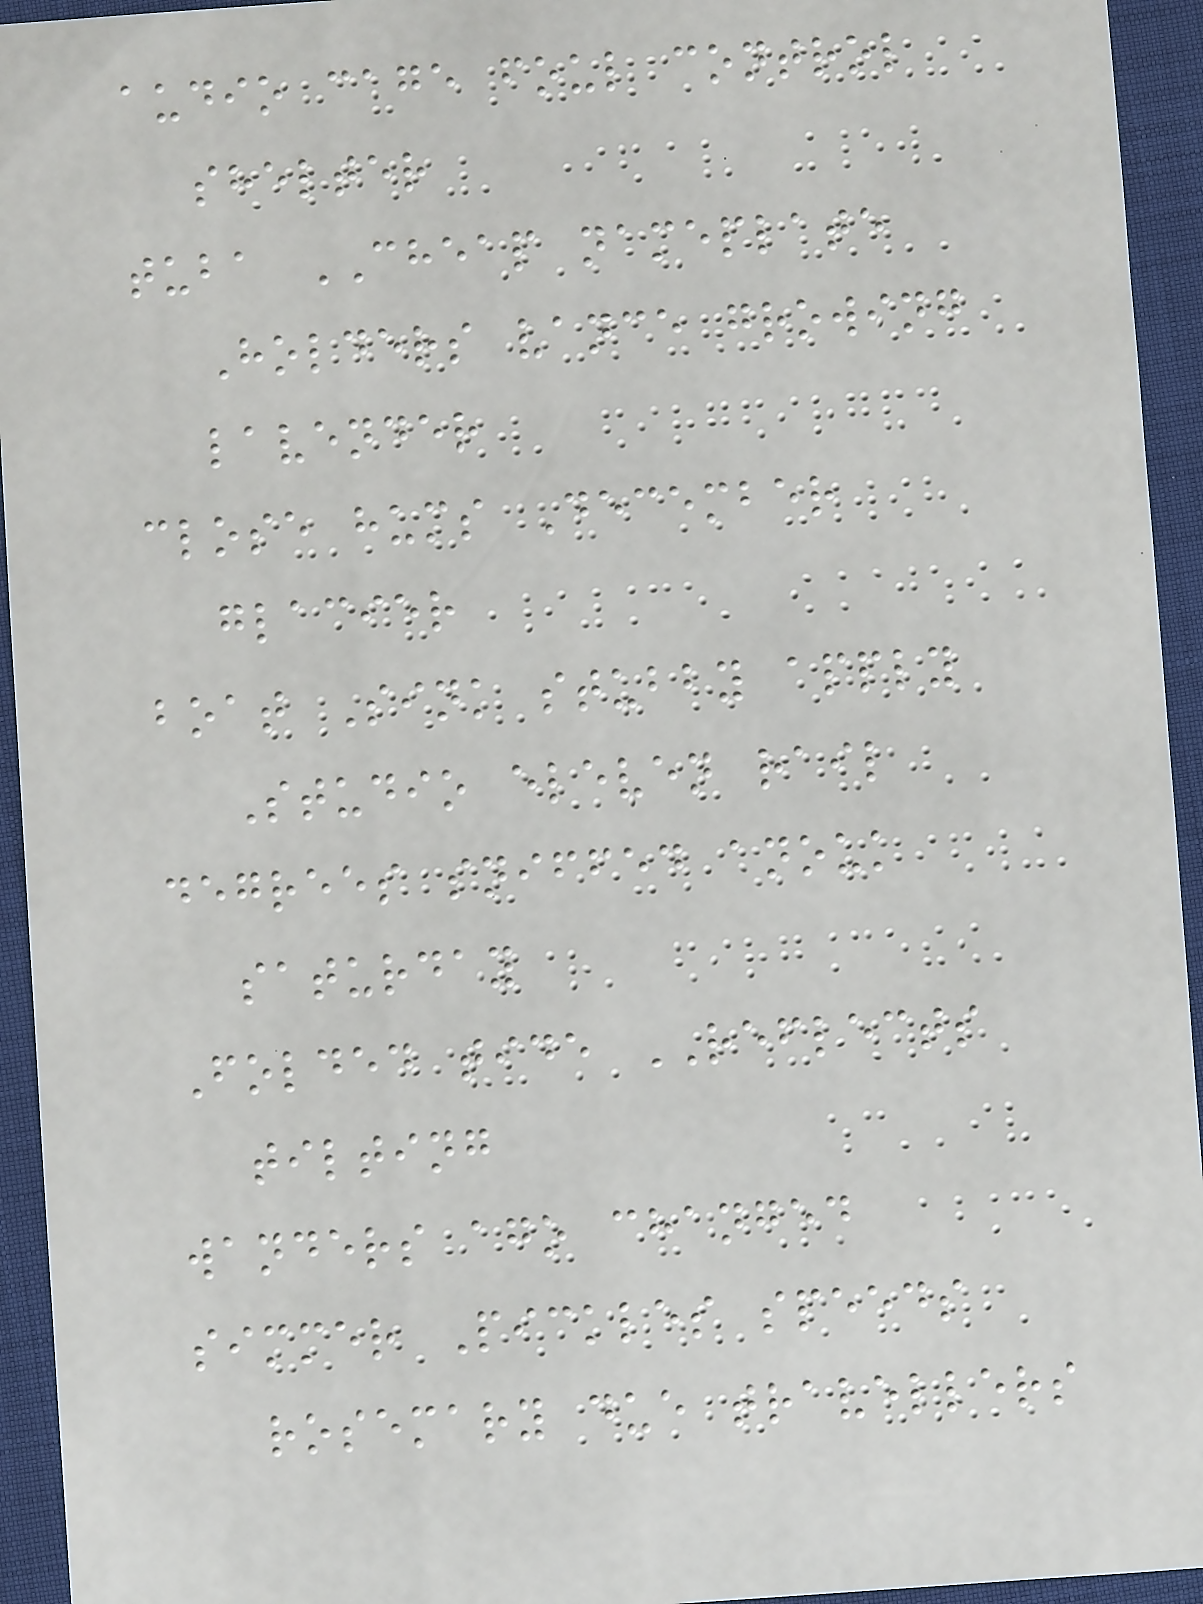audio cage foul control
shelter
tuba CHEAP nameplate
Holders vance growing
lavender
close hums December
glacier
boat Sink stubby apply
Studio eleven rail
degrees sniffed anouk
saturday
Folded tide REFLECTS
tilting
wanders ago changed
simmer Pickles speeds
rosemary due travellers
